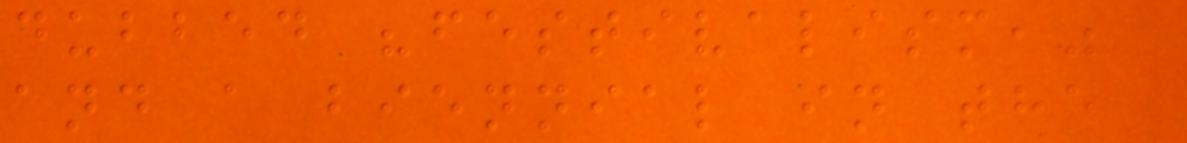dubbed "festivalism,"
and a biennial in the
